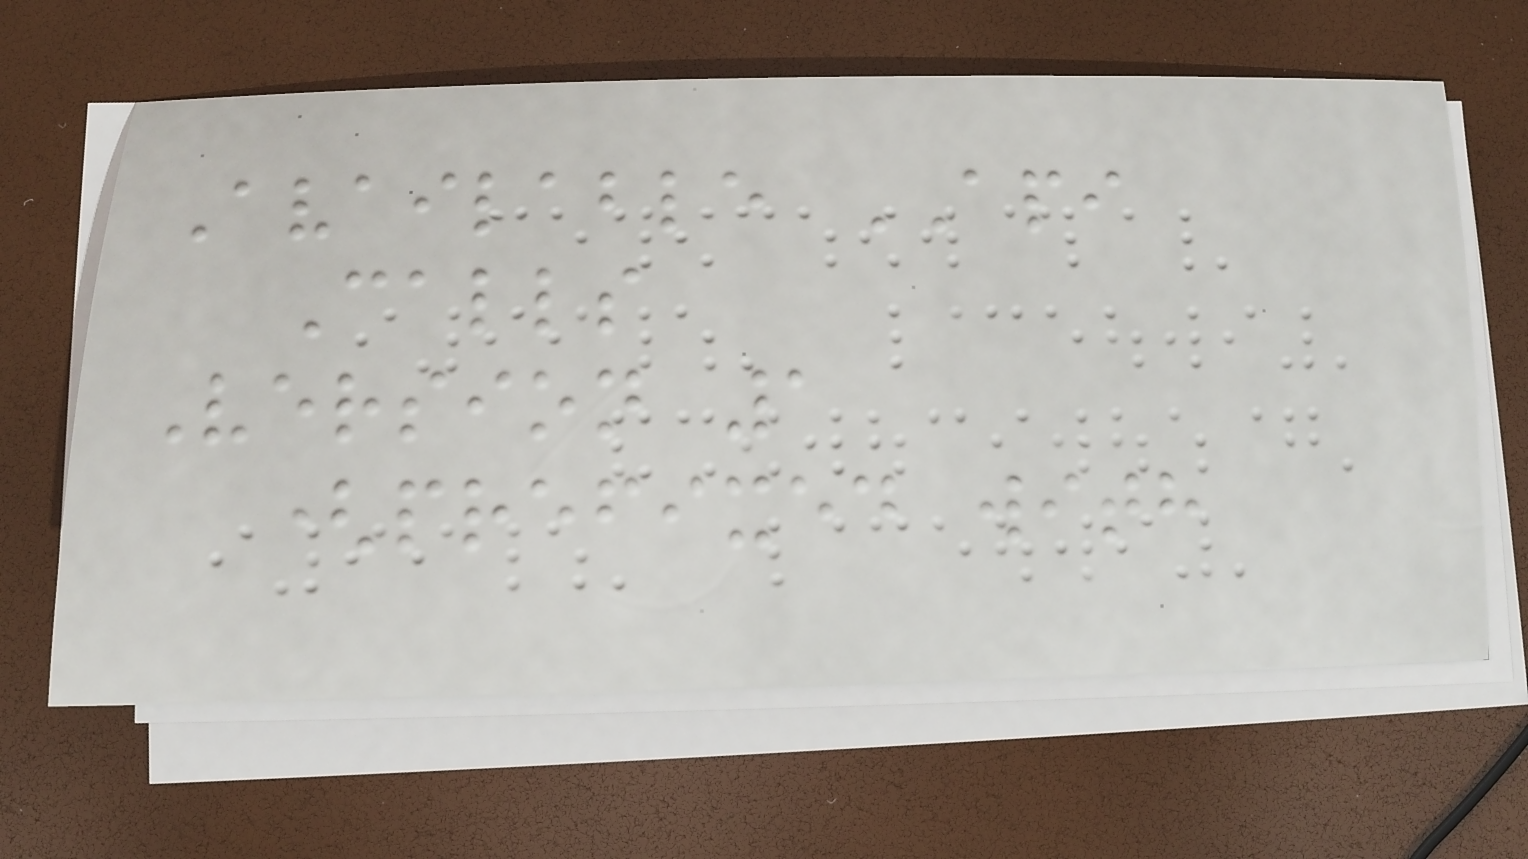Available API
Calls
Version 1
(prefixed with
